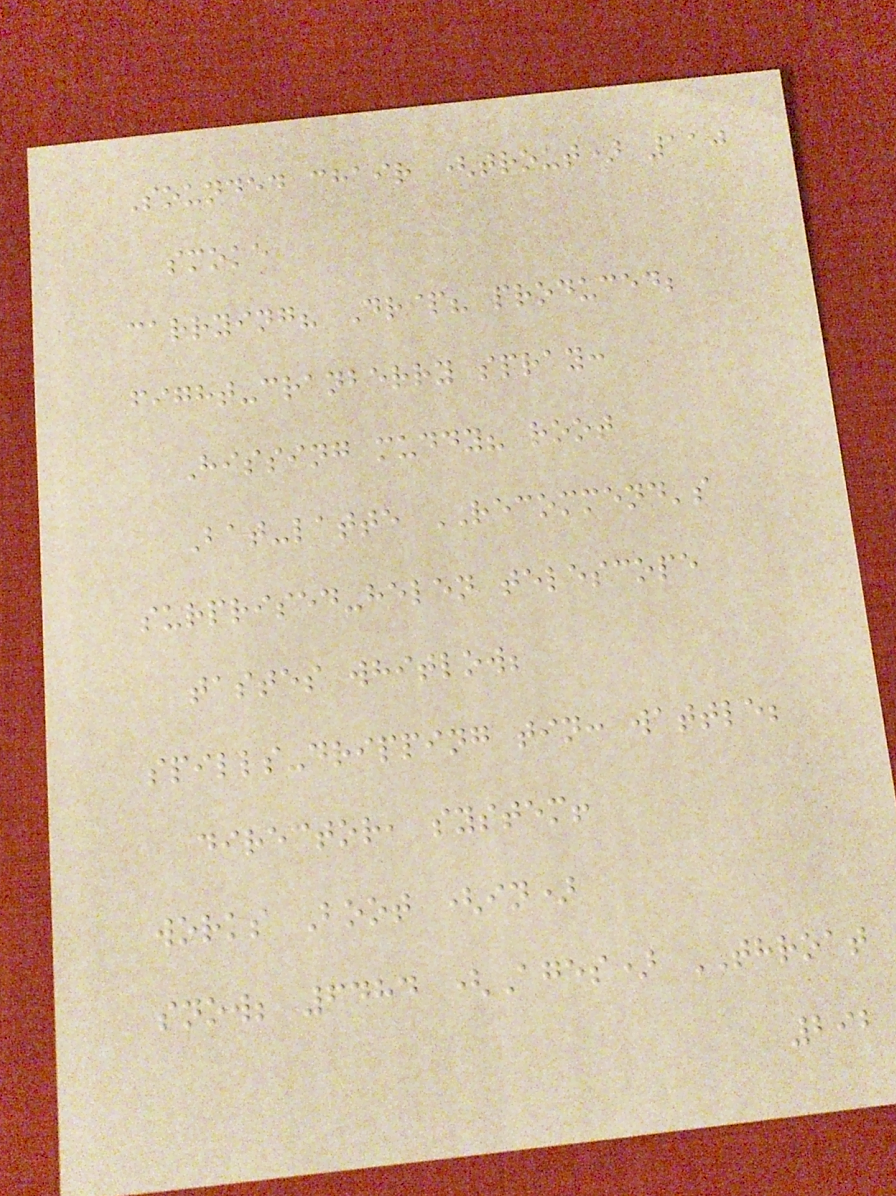Sounded chair (trout) 110
smoke
carrying? Drip? produced;
fight-cranberry spray:
Hissing muddy? root
Bat-latte RECOMMEND's
surprised-helen telescope
tastes whitlow;
spills-dripping tin: wattle;
director, system!
works Boot (in)
snow; 6484 (Ages) THROAT
292
